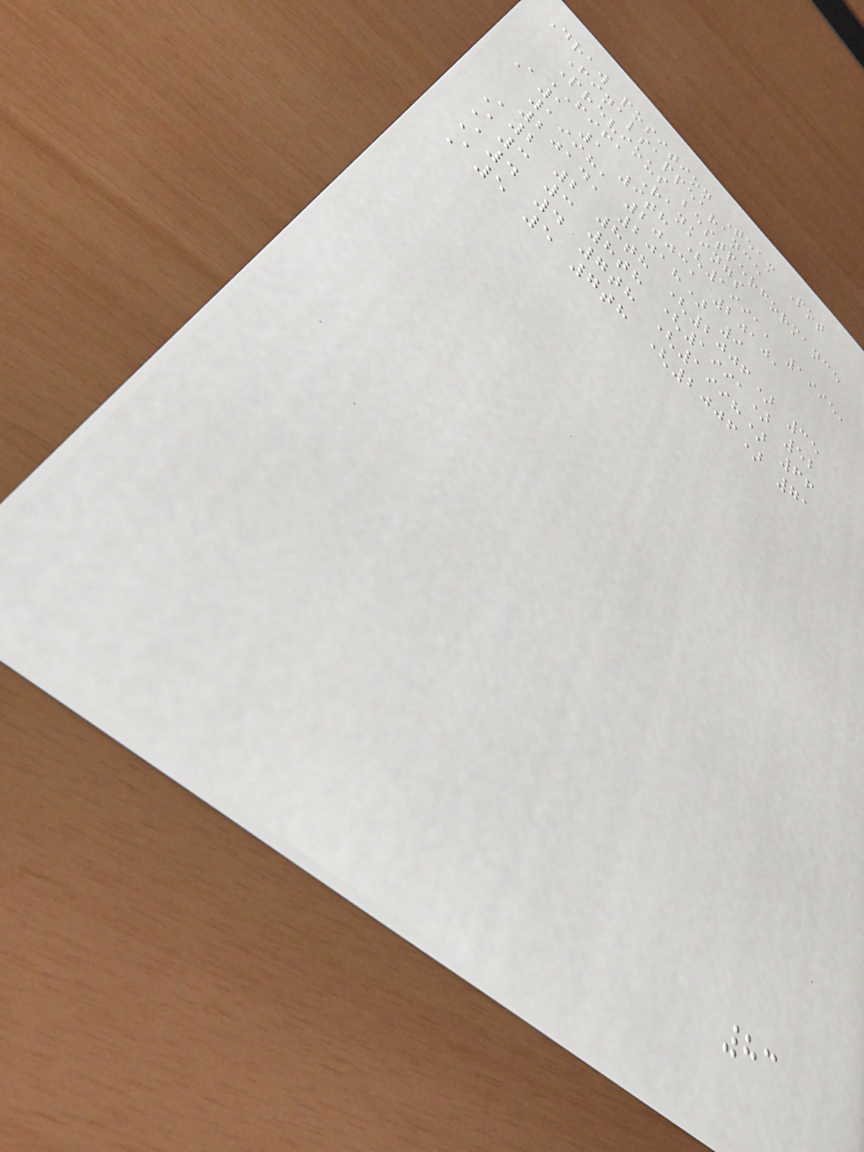Draw position Team Pot
Finalsappearance
Previous bestperformance
FIFA Rankings
A1 1 9th (1991, 1995,
1998, 2003, 2010,
2014, 2018) 9
A2 2 8th (2006) 35
A3 3 8th (1991) 52
A4 4 7th (1998) 66
A5 5 7th (2006) 71
83
